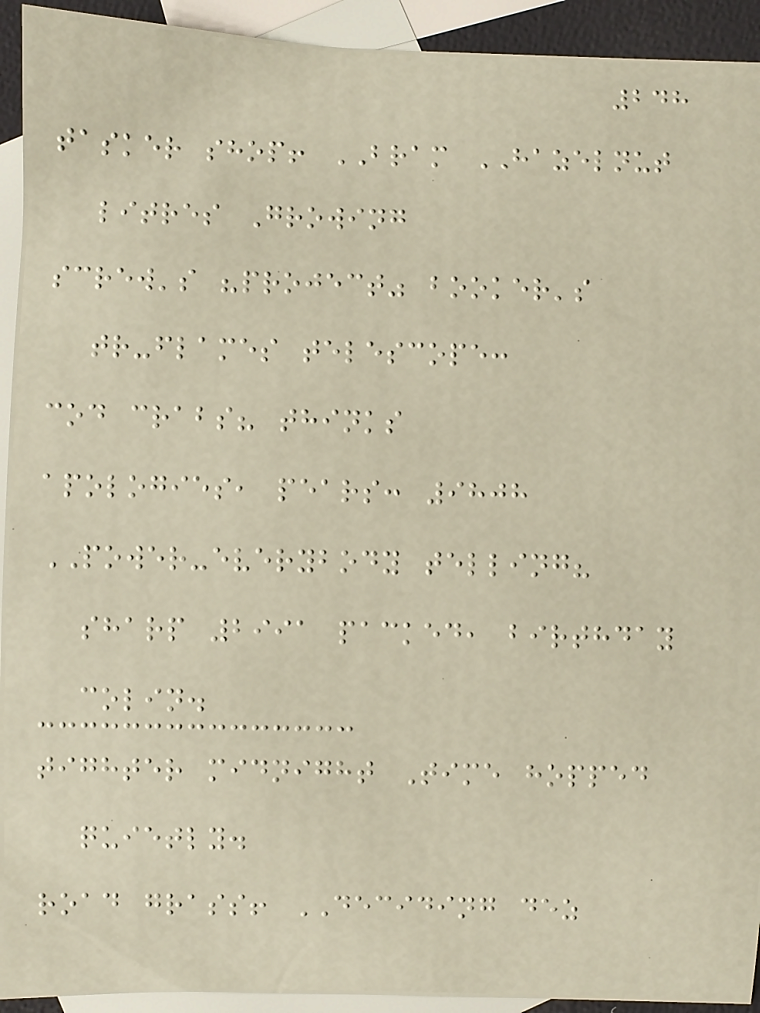248
tasker shop! BRAM HAZELNUT
litres Growing
screw's "project" booker's
tr-flames telescope:
cod crabs? thinks
apologies, pears: 9808
POWER-everybody telling?
sharp 2991 packed, birthday
colin.
tighter midnight Time hopped
quietly.
road grass! DECIDING dez
